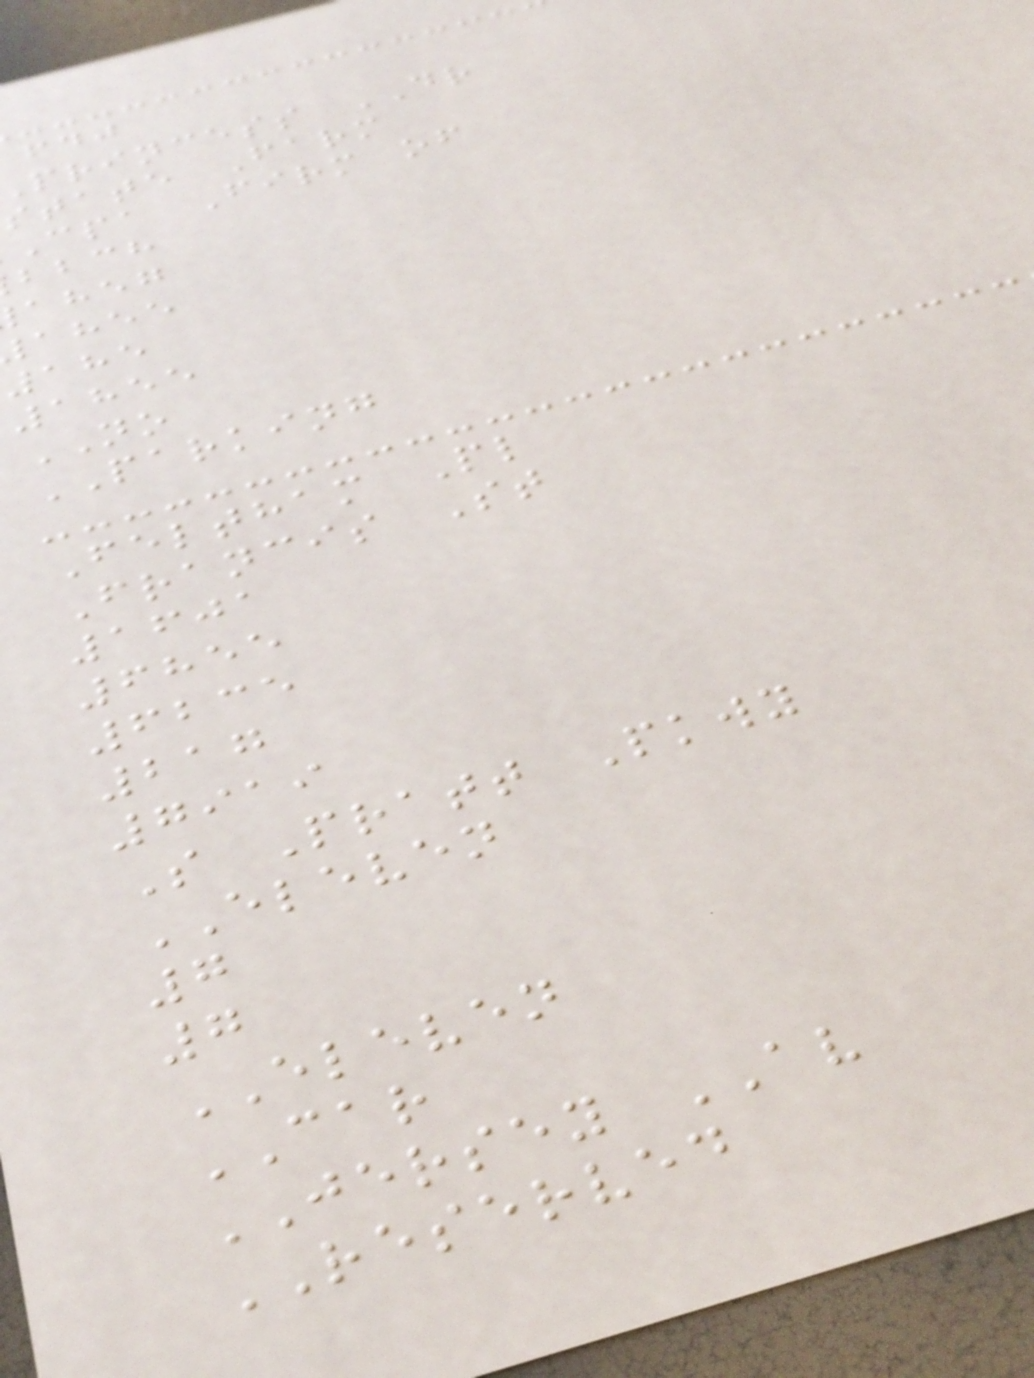princess DR
state Farm
cpa Firm of
bbch
aheg
ahee
185
1855
NO
PARKING
Feltham Pl
Francis St
1601
6855
6235
217
7919
S Pratt Pkwy
ELEVEN
7
7
ELEVEN
CAR
JERSEY AV
RESERVED
